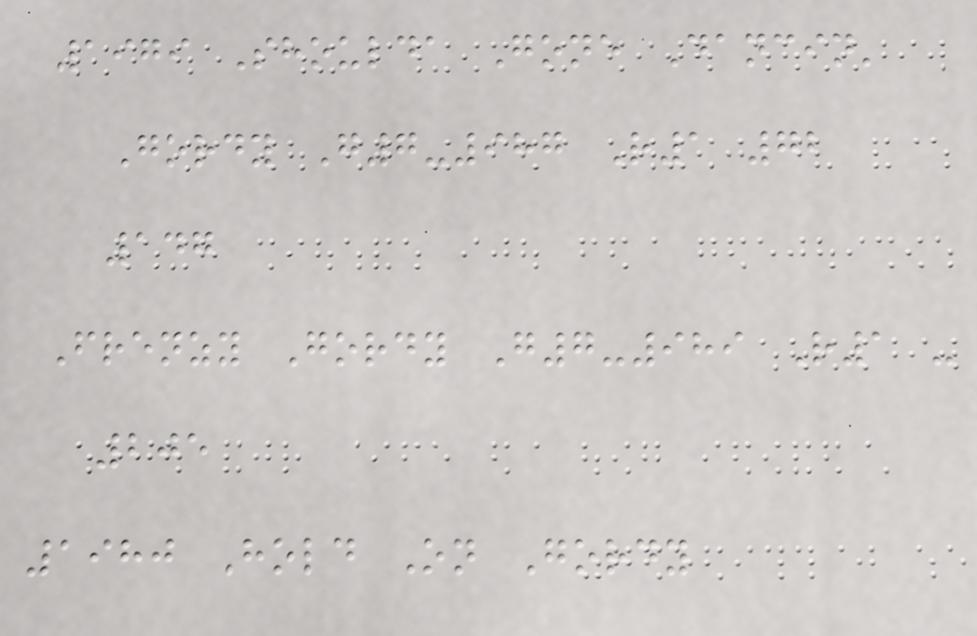1979 Shoulda Gone Dancin'
Gordy G7-987 R1 72
147
Frenzy Gordy G7-989 R1 -
205
1980 Hold On Gordy
